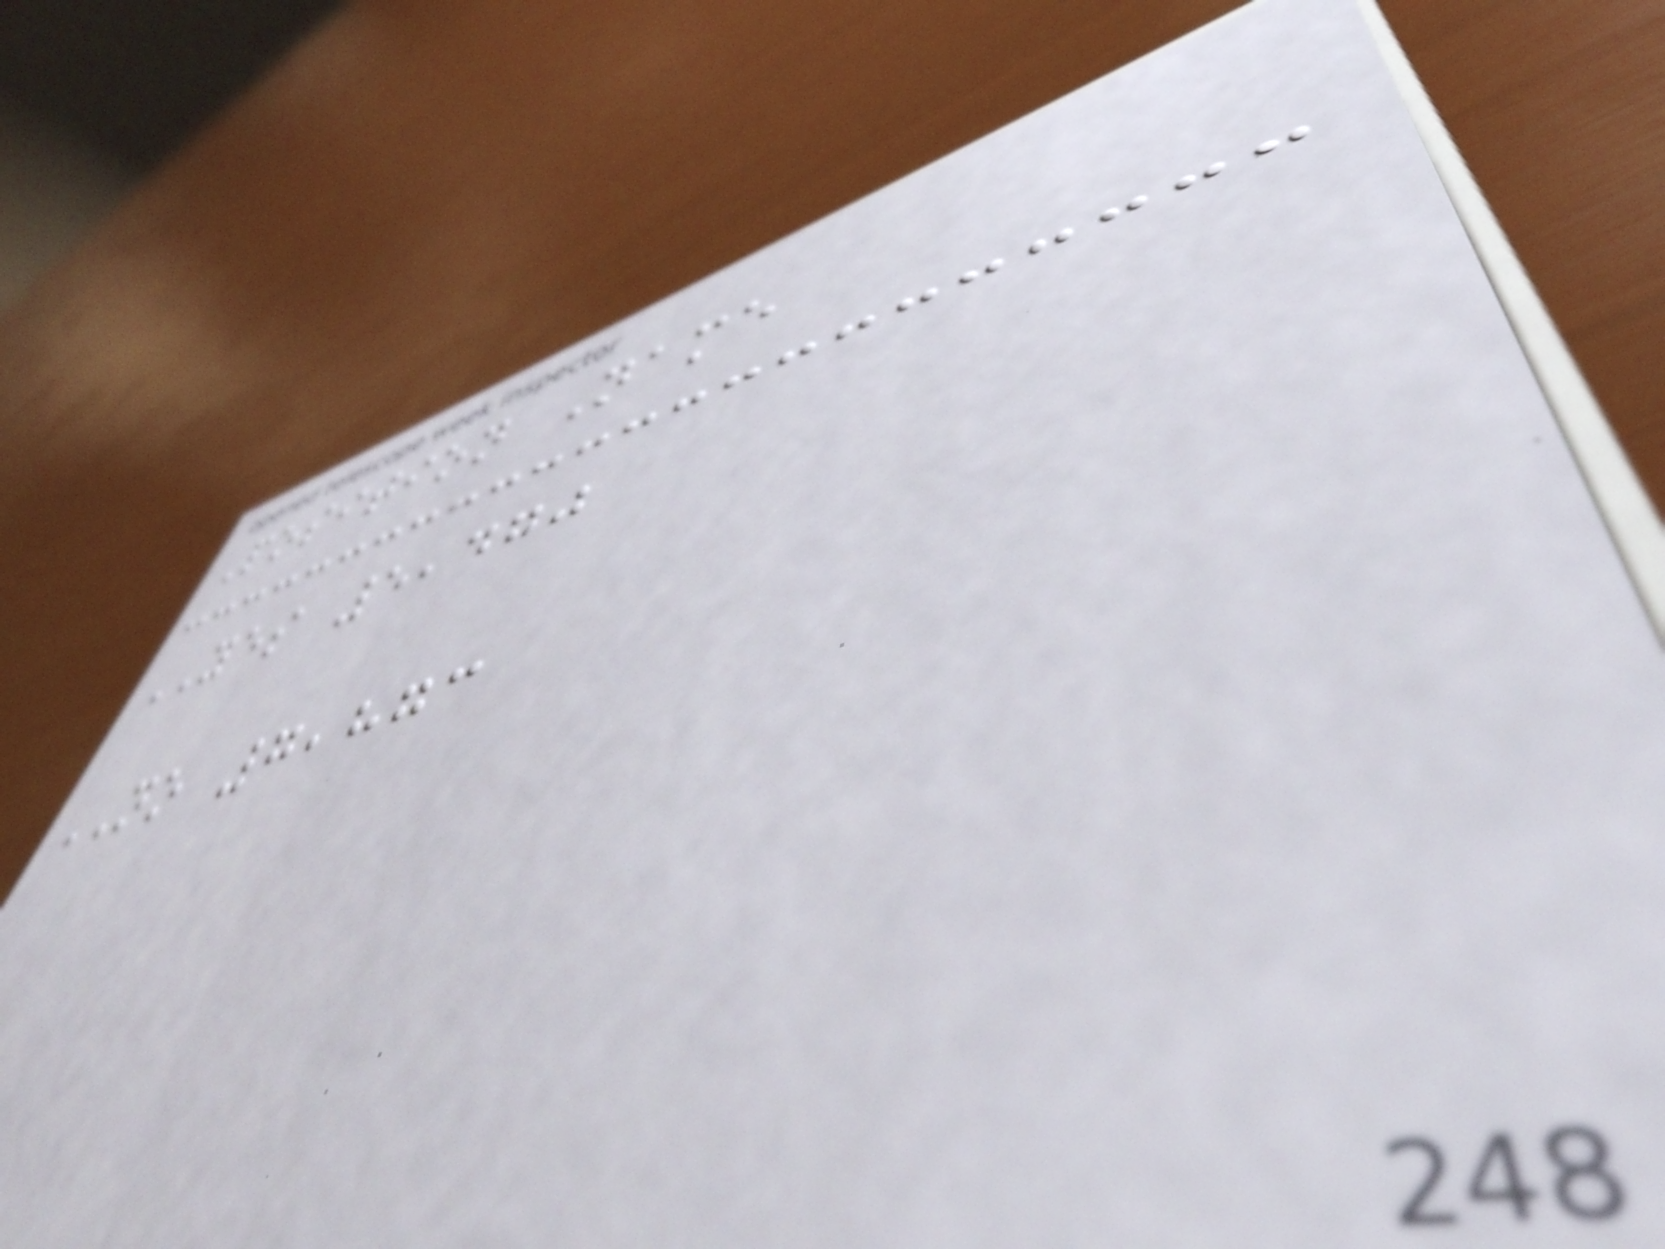Position Name
YES 5,470
NO 7,873
